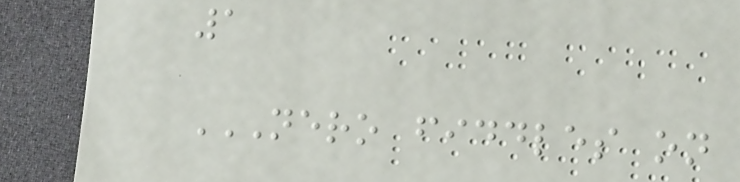1
NERO FIDDLES ON
